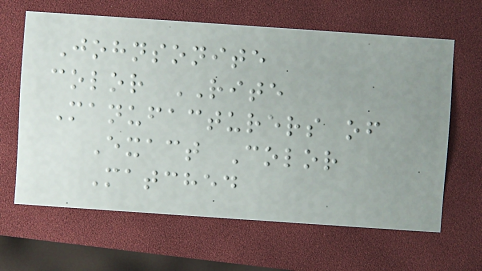Johnsonite
color RITE
Manufacturers of
Exact Color
Matched
